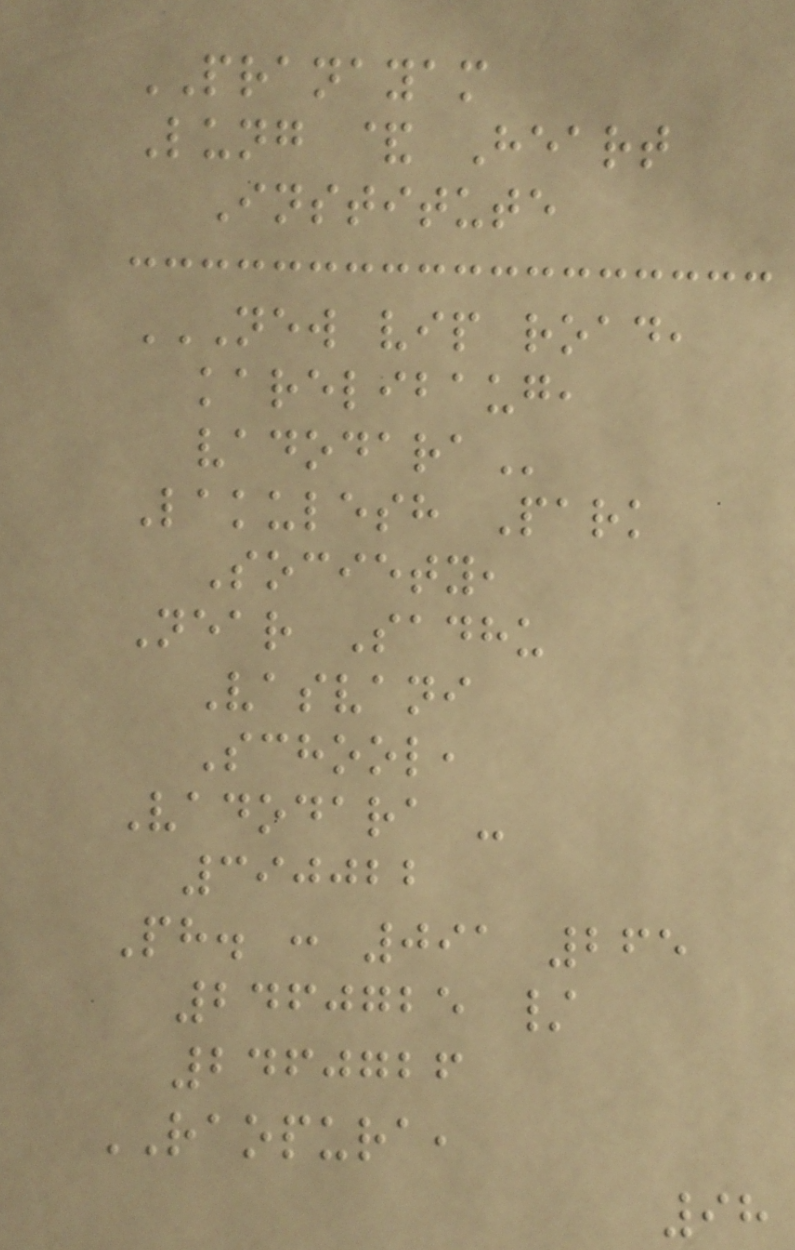PRANAYAM
Lung & Heart
Institute
NEW VIP ROAD,
KARELIBAUG,
VADODARA
Lakulesh Park
Society,
Near Sadhu
Vasvani
School,
Vadodara -
390022
Ph. : 091 265
2460725 /
2460726
RAOPURA,
98
